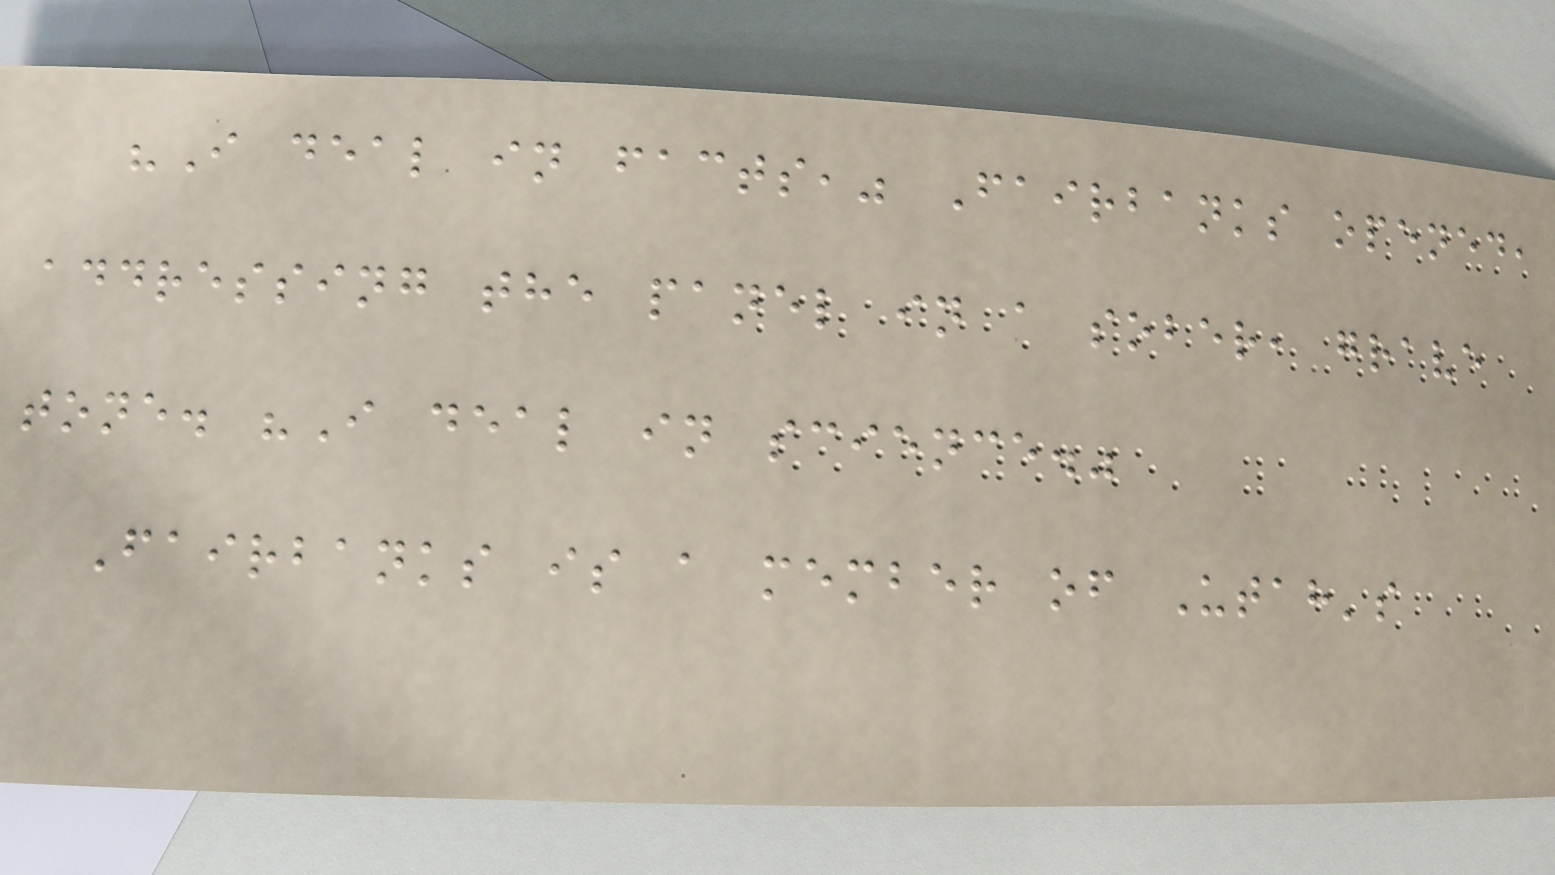"I deal in facts," Fairbanks opened,
addressing the panel in a sober, grave
tone. "I deal in science."
Fairbanks is a member of Utah's
